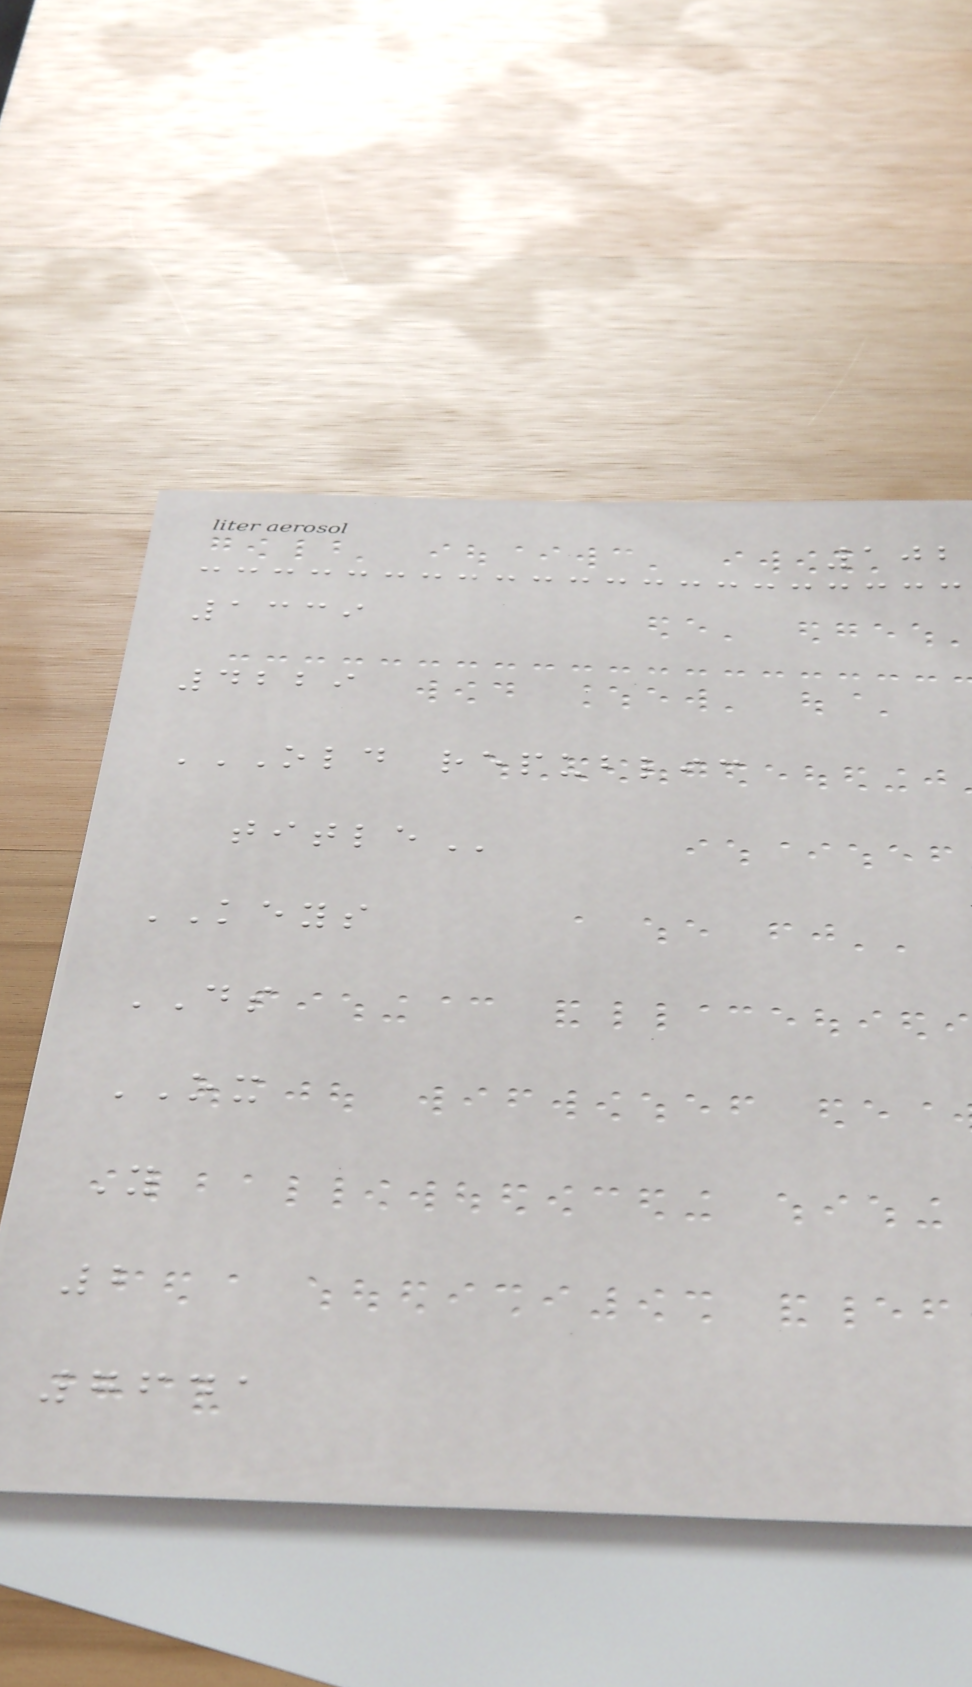102
1339
4229
OLD REPUBLIC
TITLE
KEYS
DS
OX
Y
2
7641
